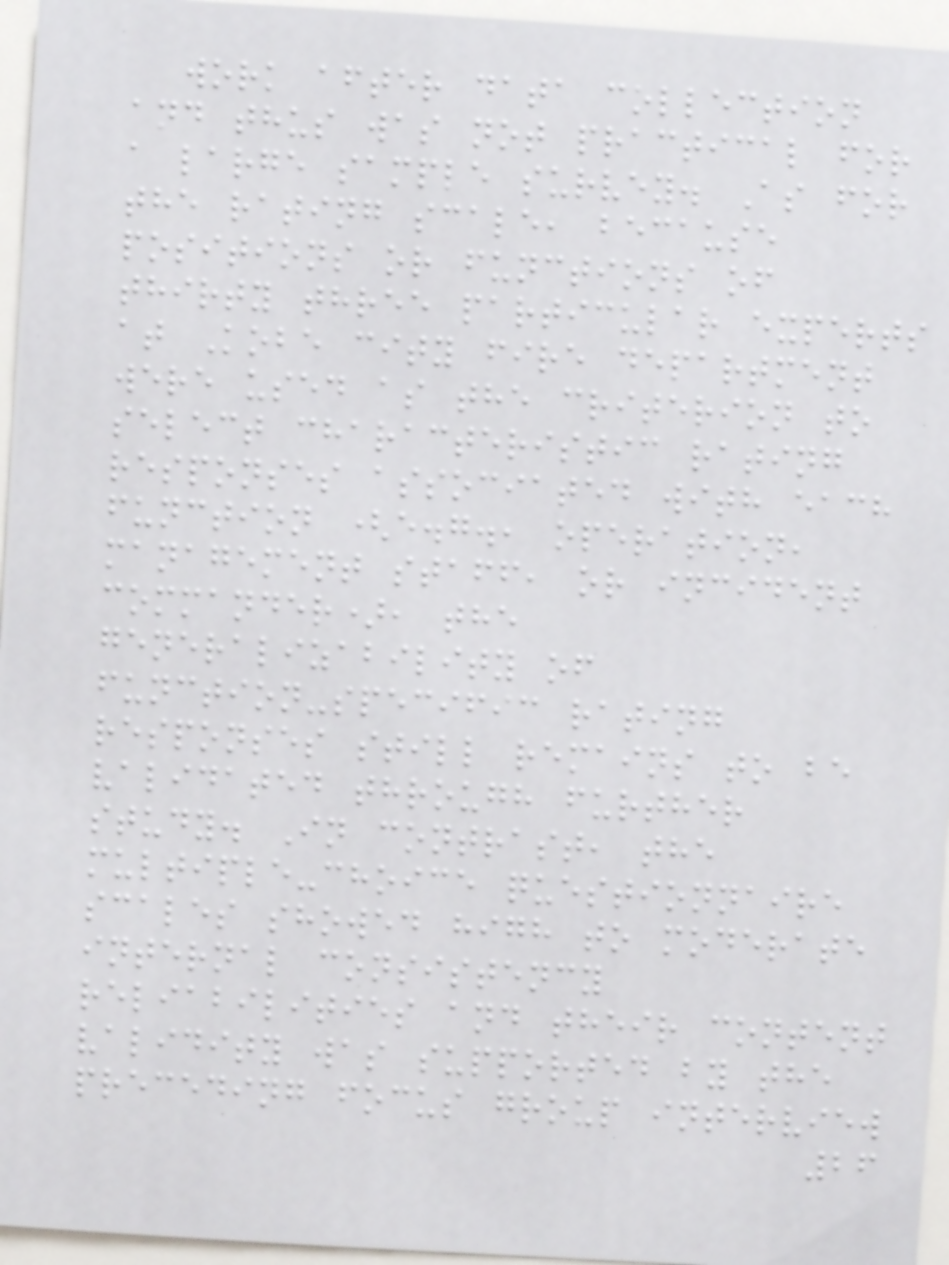work after data collection
and thus was not practical for
a large sample survey. As for
the rating scale, because
positions or functions of
thirty three particular experts
at Kobe city fire department
were used as the criterion to
select characteristic rating
responses associated with each
function (e.g., operation,
management staff, or incident
commander), the
generalizability of
function-specific rating
responses still remains to be
validated through further
study. In contrast, the
multiple-choice questionnaire
scales showed high to moderate
internal consistency
reliabilities and their content
validity was supported by the
preceding focus group interview
26
